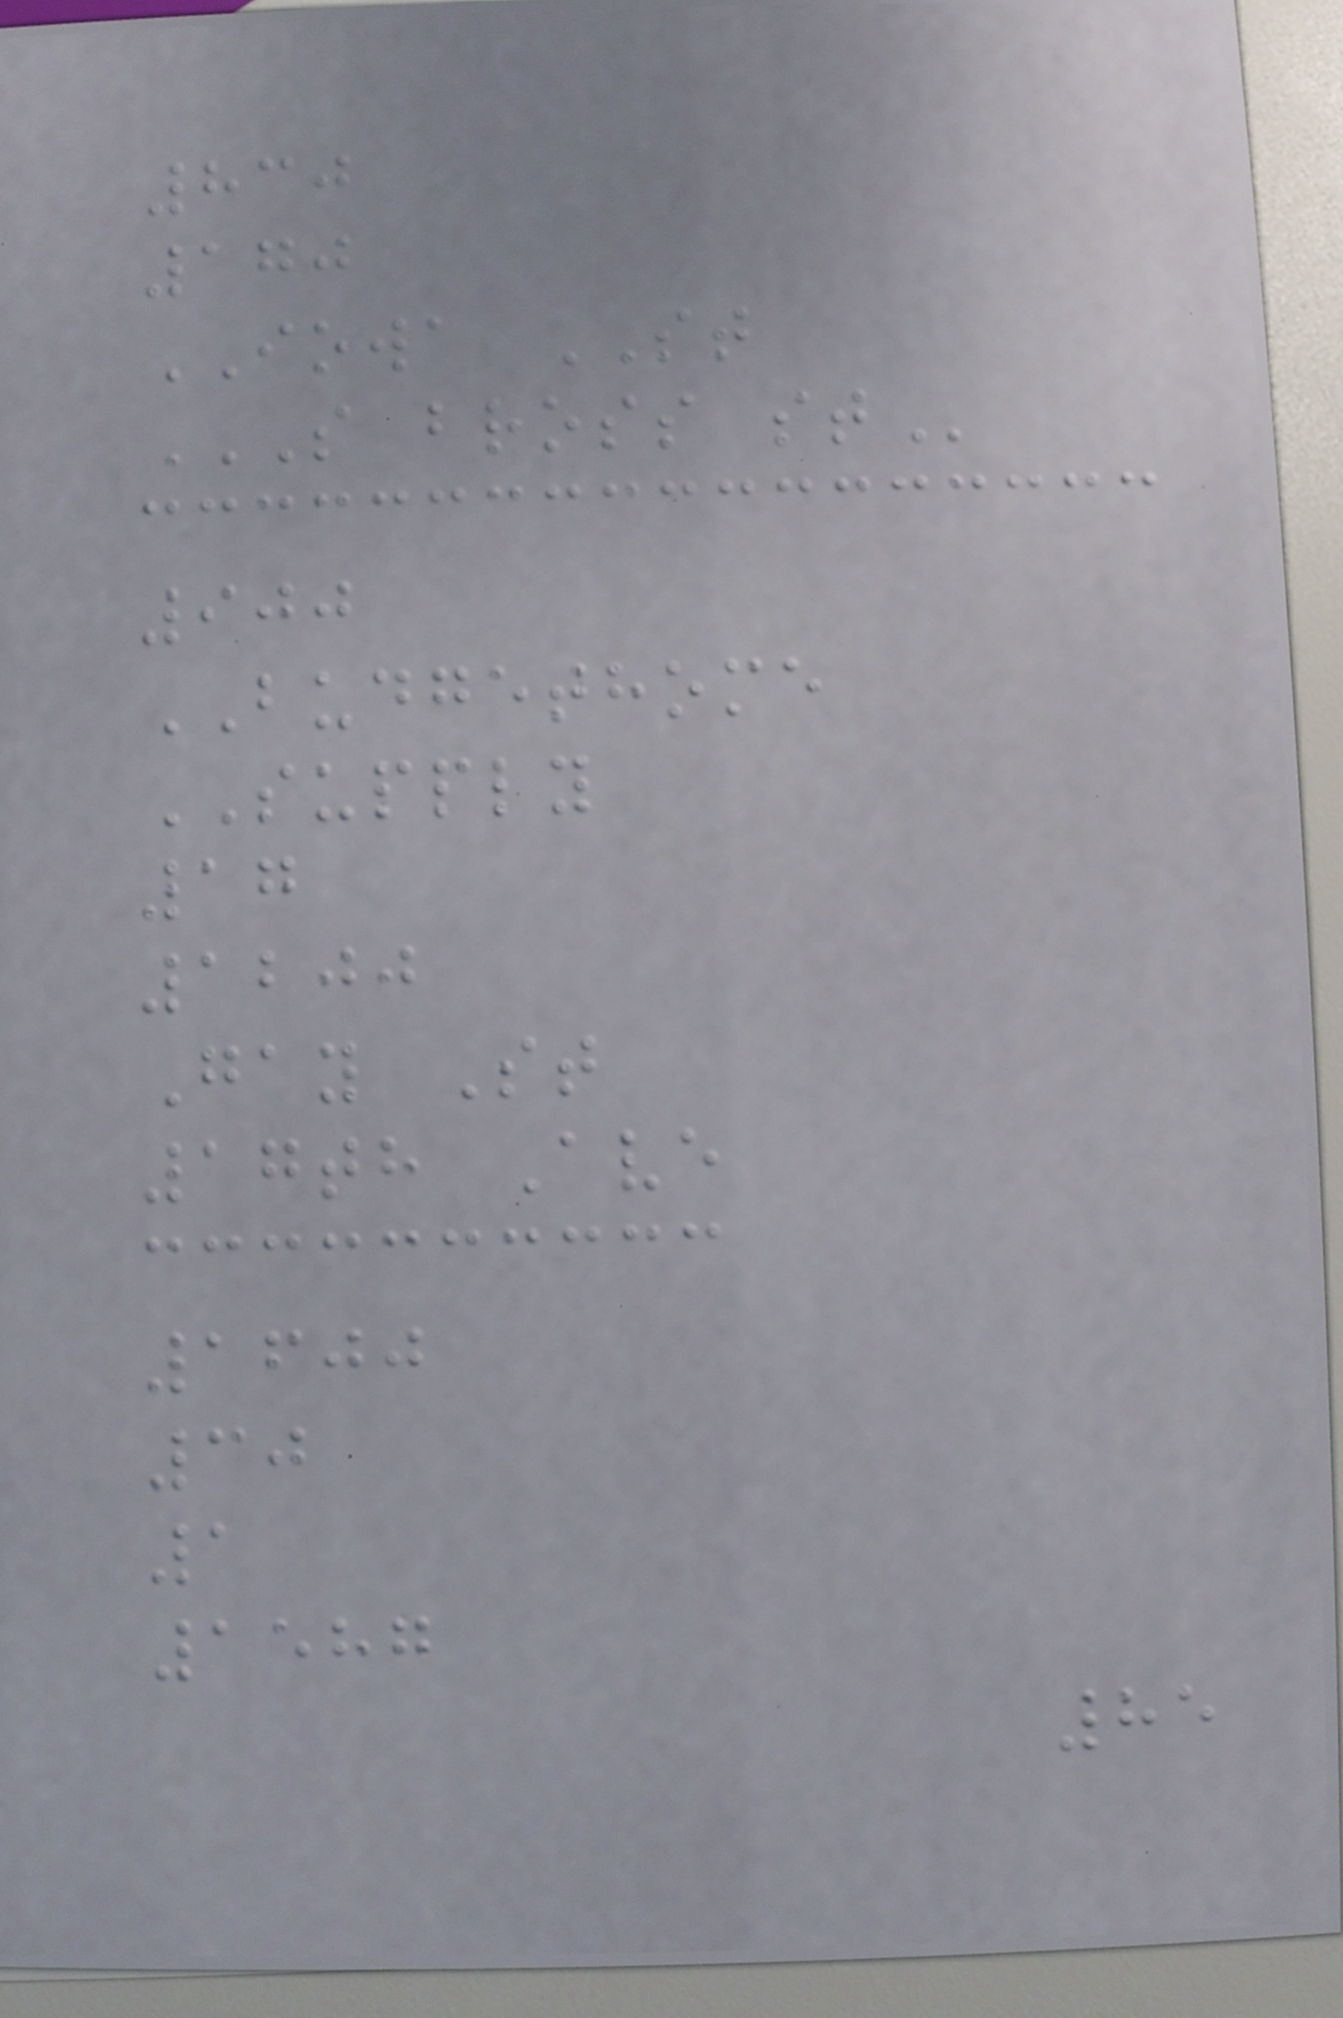830
170
IOWA ST
S BROSS ST
900
BUDGETHOME
SUPPLY
17
1200
Gay St
17th Ave
1600
30
1
1587
85
